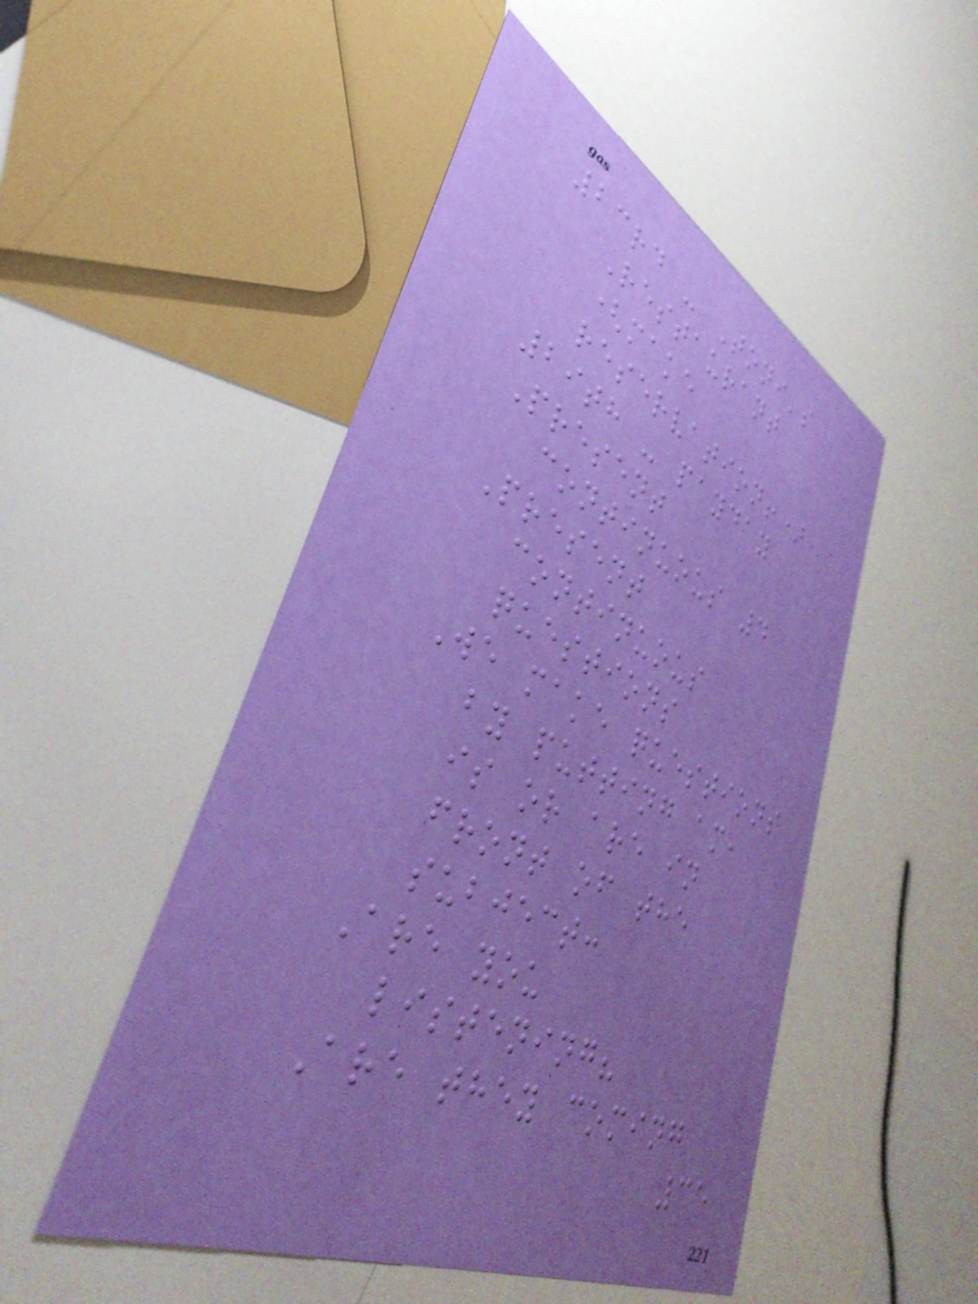23rd - Toni's
Restaurant
(make
reservation!)
29th - payday
Present
continuous 4
Present
continuous
questions
We make questions
by putting am,
is or are in
front of the
subject:
Are you
listening?
Are they coming
35
